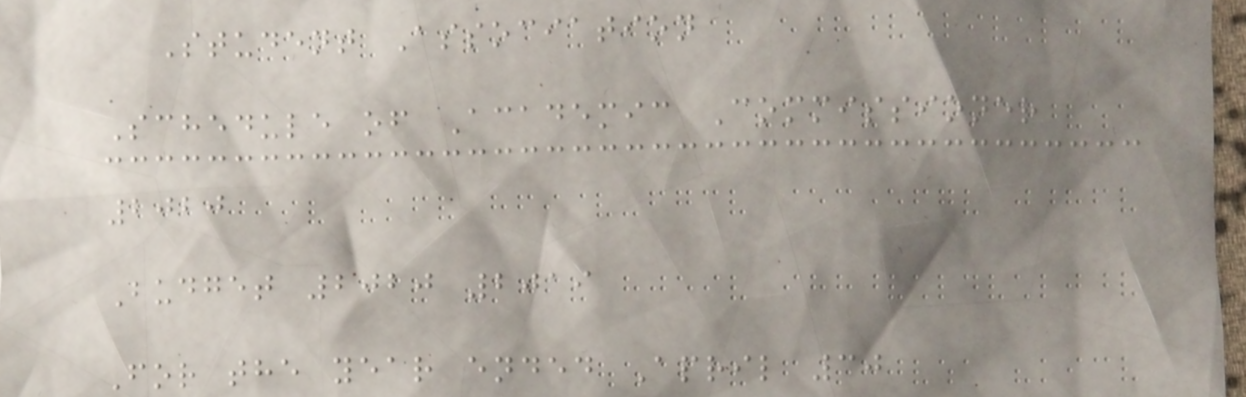Student Association
Schedule of Academic Commissioner
2020
Budget 2020 2019
For the year ended April 30
